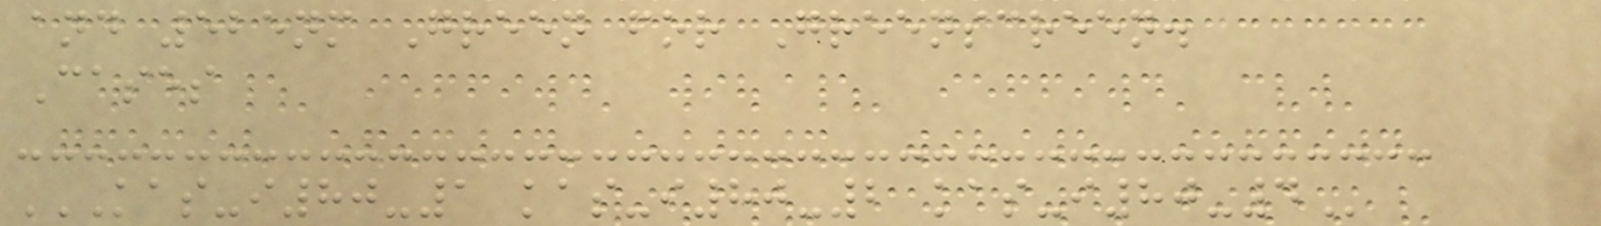and 525nm Green for Greenscreen.
Cases
KAS-I80-1 KAS-I80-2 KAS-I80-4
